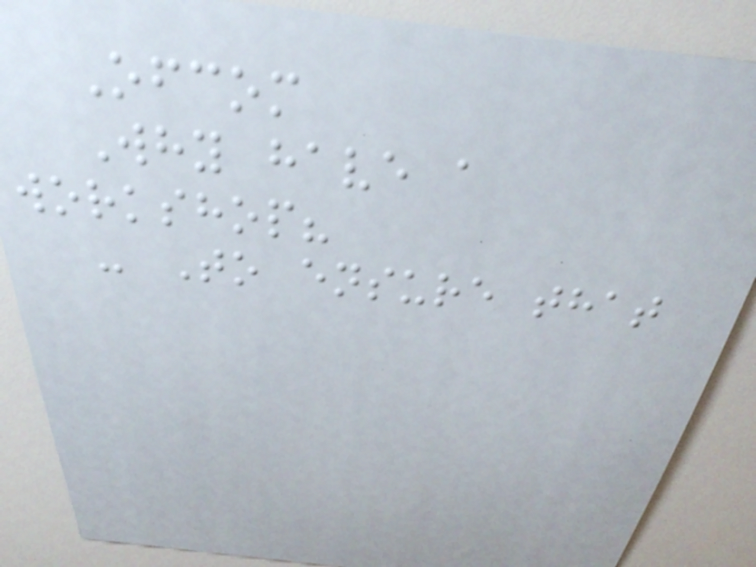Ofcom
Why have a
workshop?
- To ensure that
